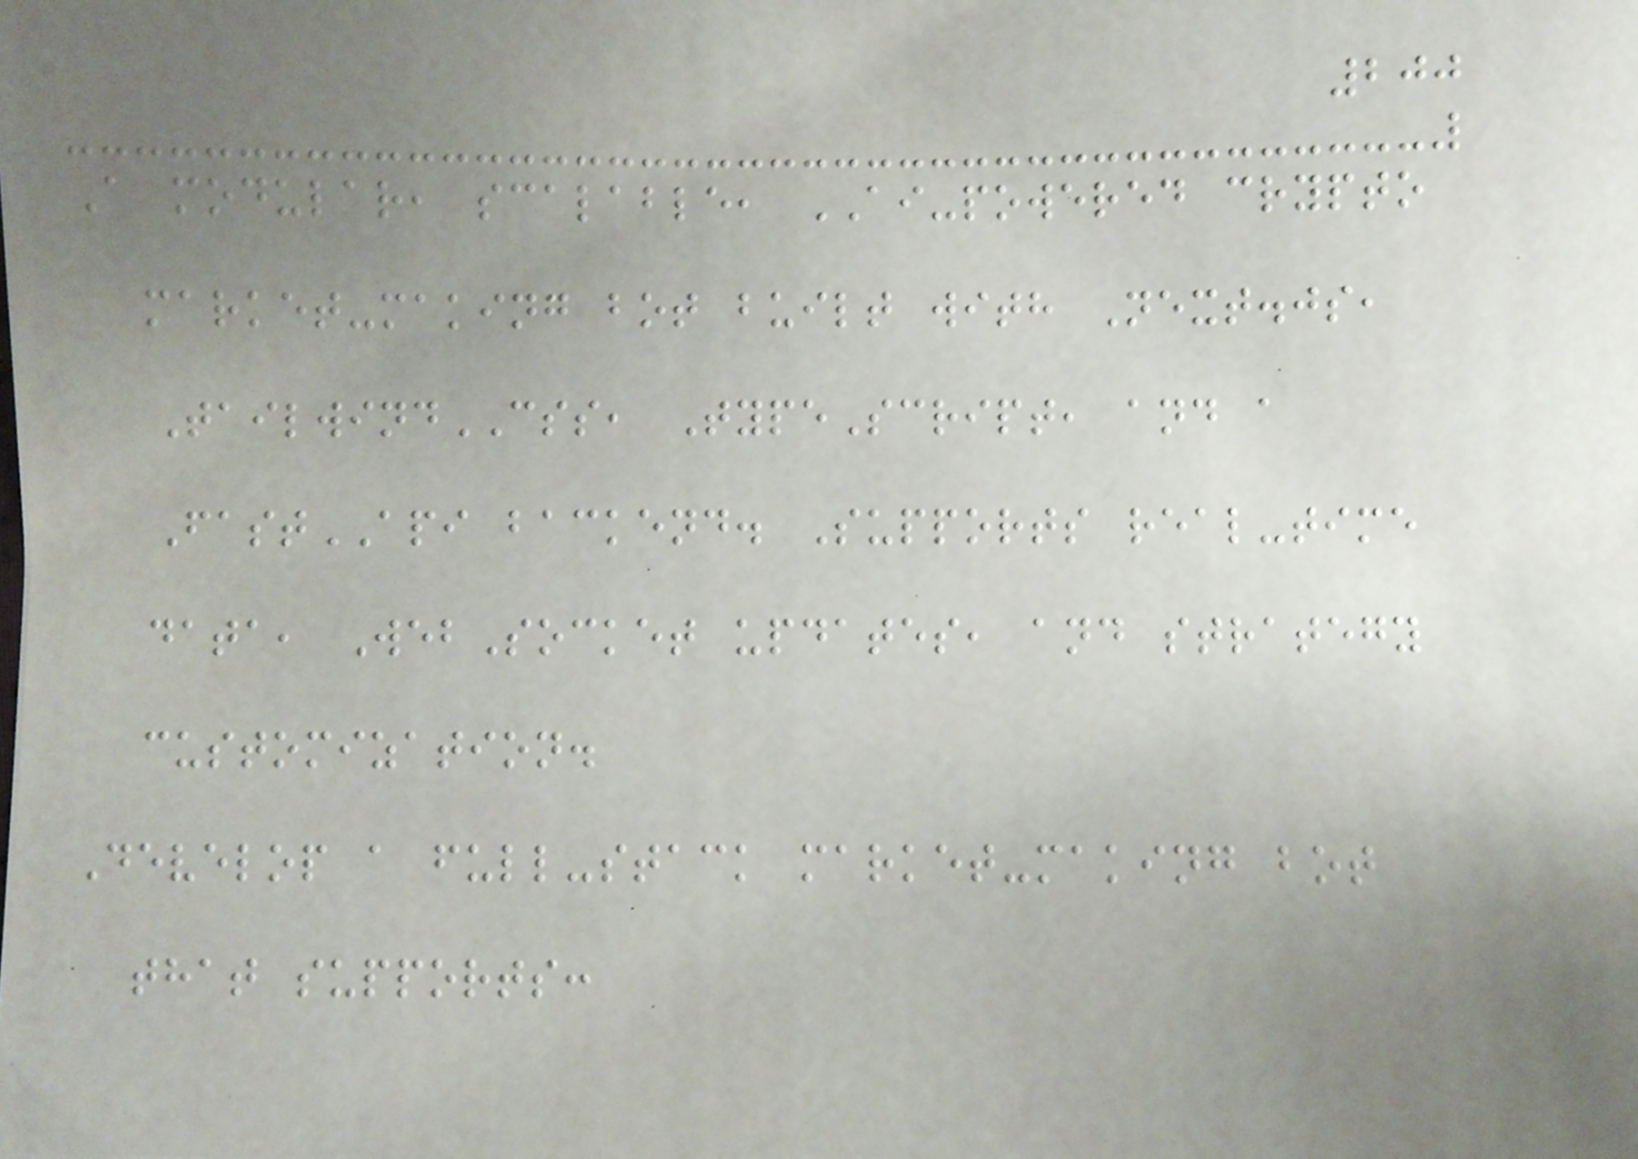200
A modular, scalable, AI-powered crypto
market-making bot built with Next.js,
TailwindCSS, TypeScript, and a
FastAPI backend. Supports real-time
data, WebSocket updates, and strategy
customization.
Develop a full-stack market-making bot
that supports:
